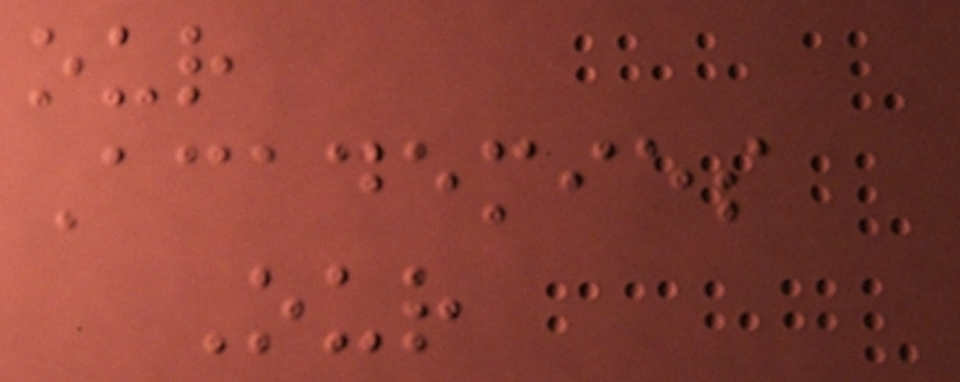our
Academies
Our
